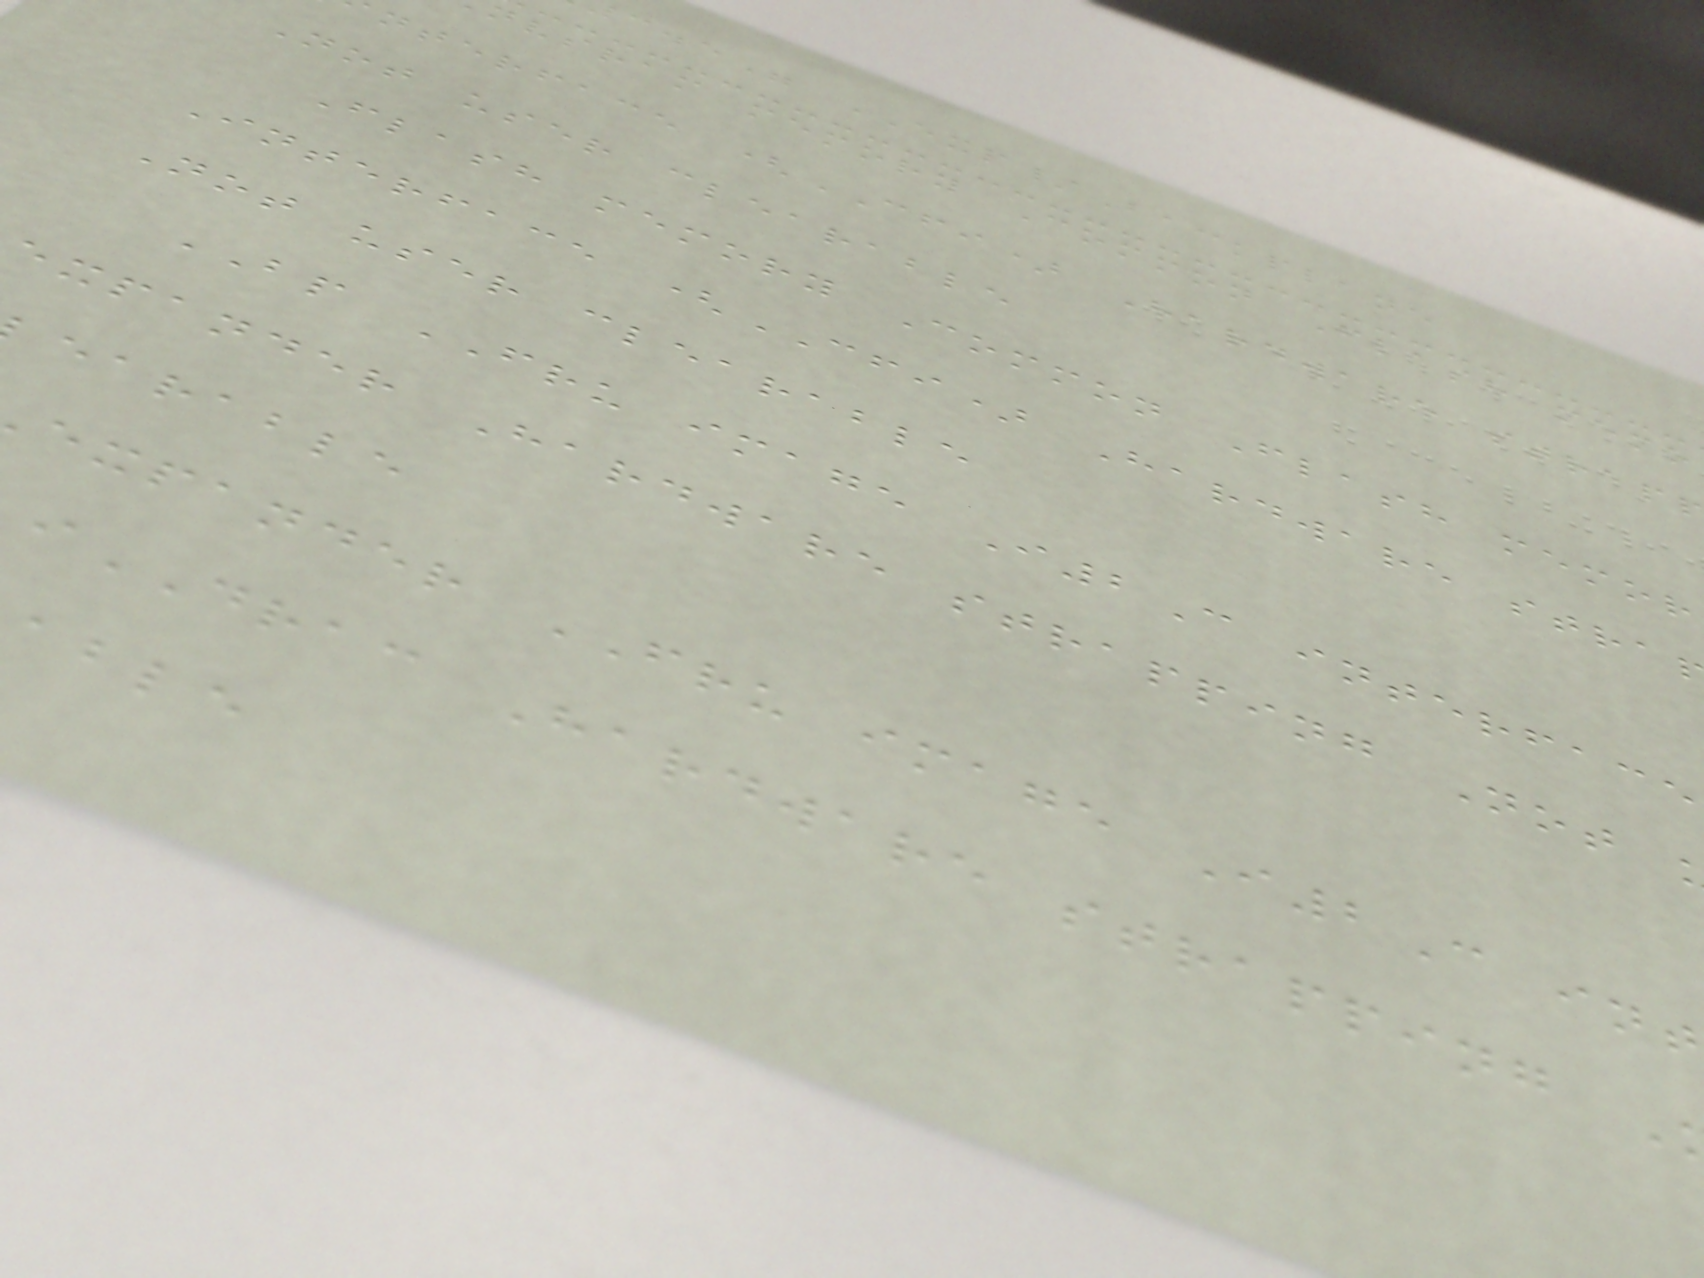nvsram memory Common Flash memo
nterface (CFI) Hardware strap
Not user clearable
Flash memory Common Flash memor
Interface (CFI) Hardware stra
Not user clearable
BP FRU image I2C interface
expander Hardware strapping Not
earable
expander FRU image I2C int
iDRAC Hardware strapping
able
